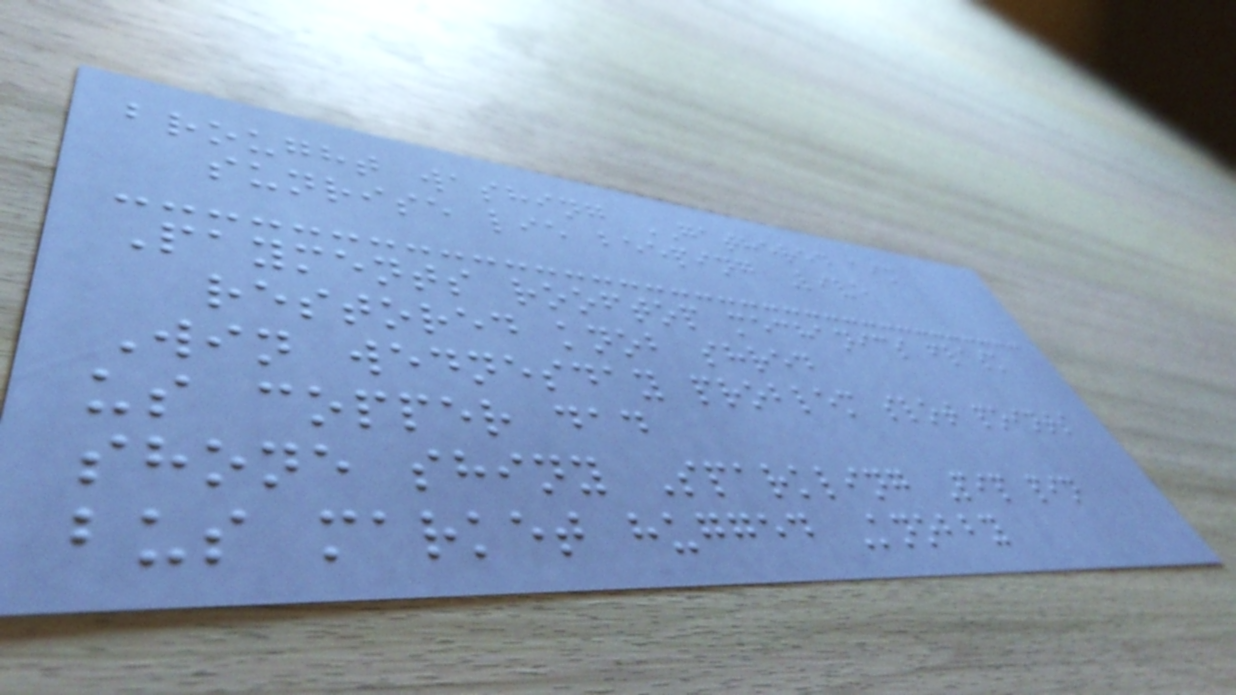brought washing GATHERED aim
sunrise lie beeping Live
Payments rooftop mechanics flask
restored knob shred
Win wednesday problem slot points
us copper dad
shone shiny Sparkling Pip pin
bus market hugged Knobby
